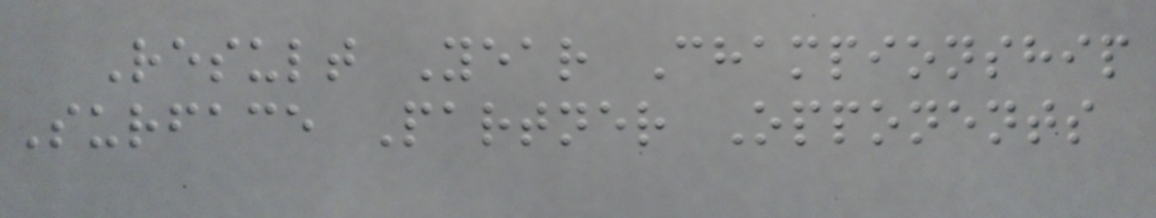Result Year Championship
Surface Partner Opponents
